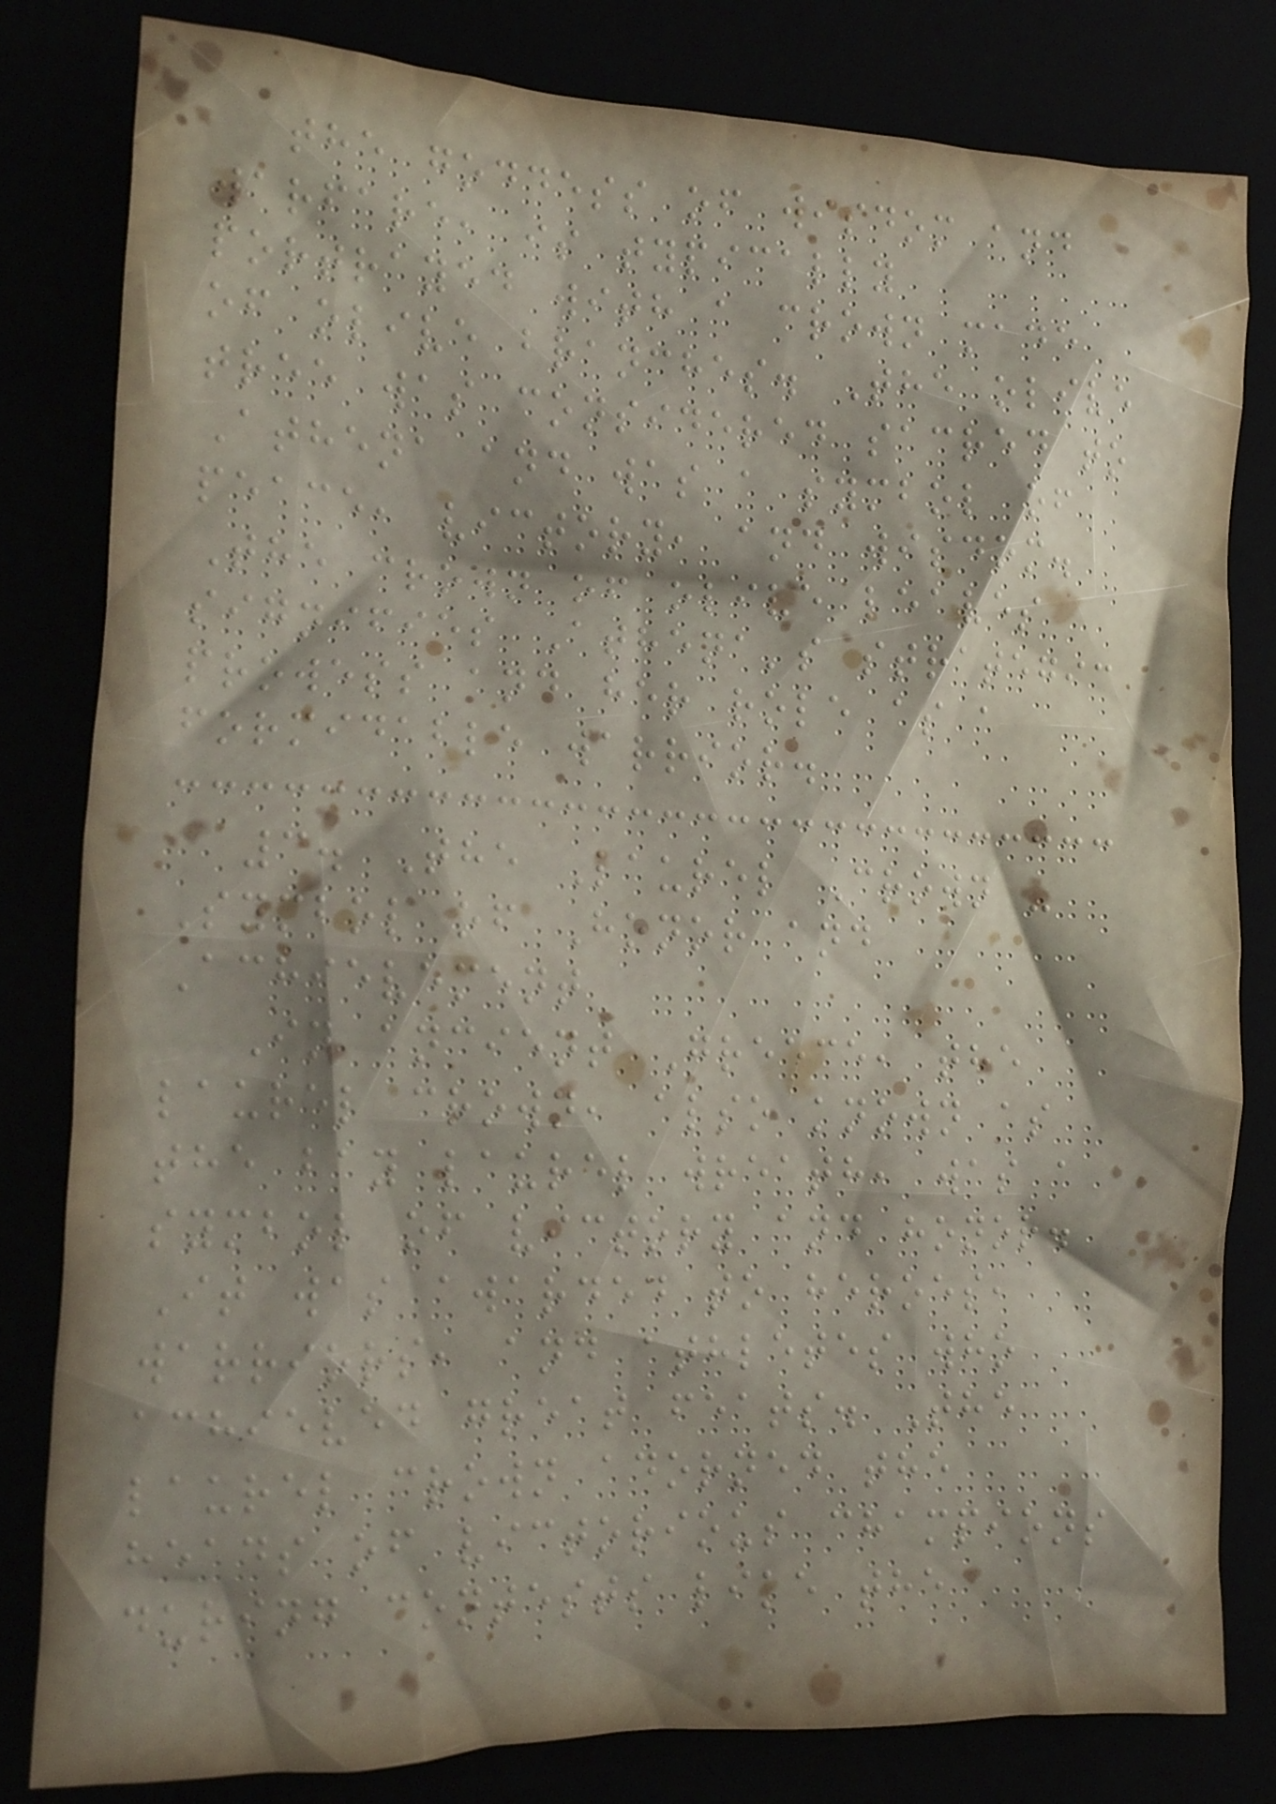the goddess of wisdom and
warfare, is typically
portrayed with a crown made
of olive branches. The olive
tree was considered sacred to
Athena and was a symbol of
peace, victory, and wisdom.
The crown of olive leaves
signifies Athena's strategic
prowess and her role as a
formidable warrior.
3. The Laurel Crown -
Symbol of Honor and
Achievement
In ancient Greece, the
laurel crown, also known as
the bay laurel wreath, was a
symbol of victory and honor.
It was awarded to heroes,
warriors, and athletes who
achieved great feats. The
laurel crown adorned the
heads of victorious champions
during contests like the
